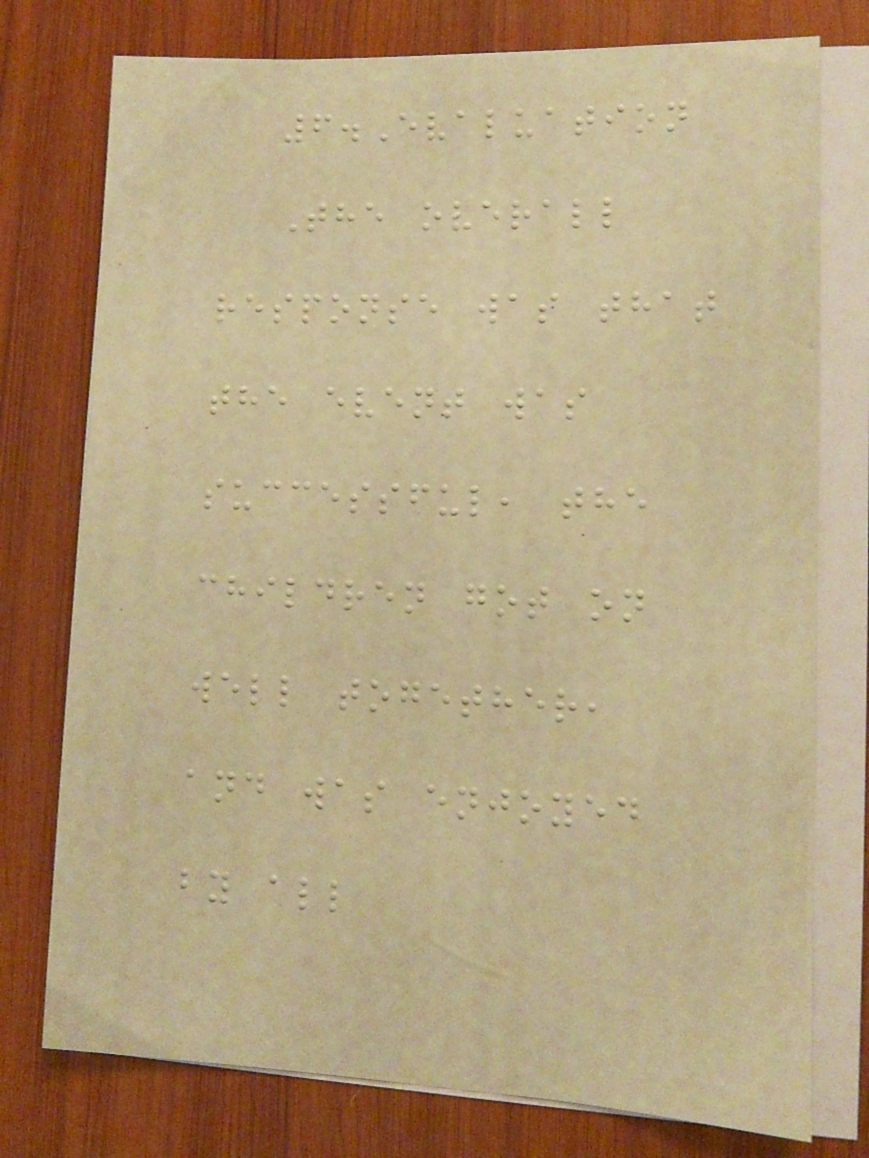6.Evaluation
The overall
response was that
the event was
successful, the
children got on
well together,
and was enjoyed
by all
